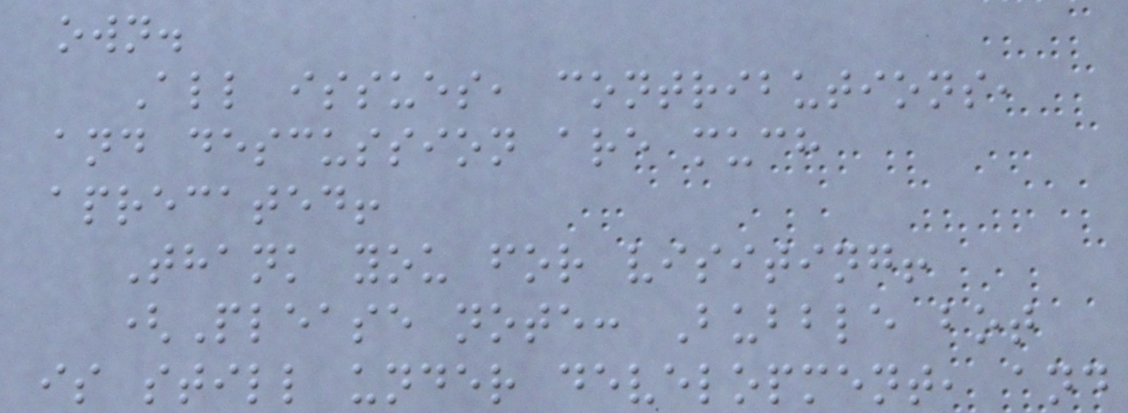own.
All issues, contributions,
and descussion are much
aprecated!
Thank you for visiting!
(Please note: Bubble bot
is still under development, and
